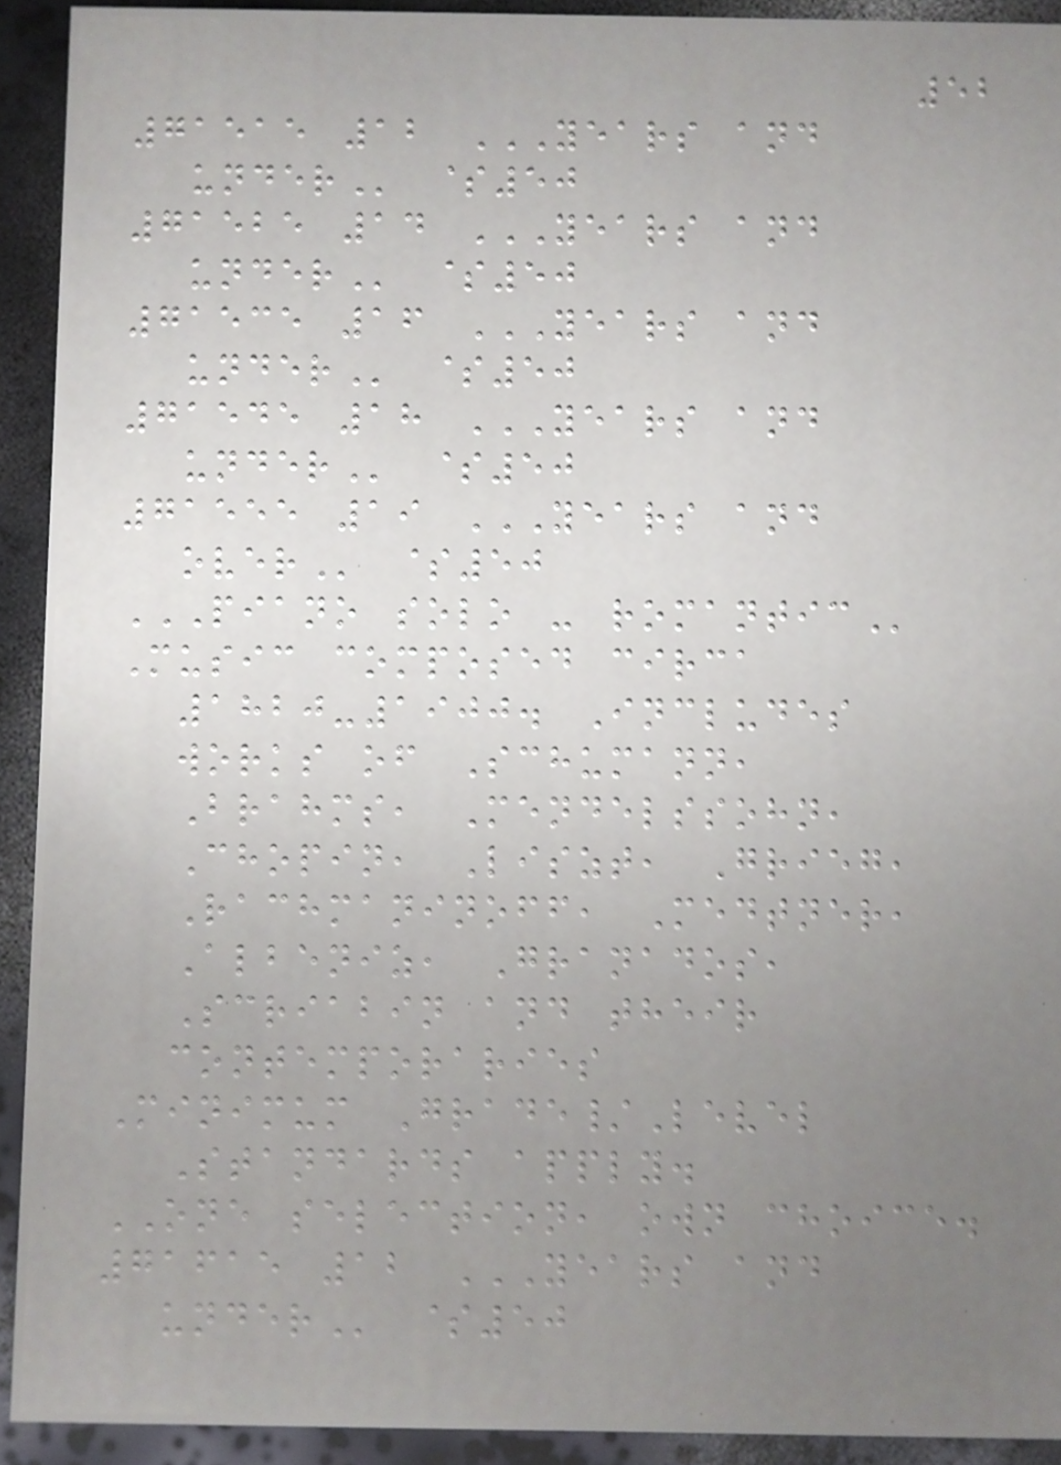52
71515 12 YEARS AND
UNDER $50
71525 14 YEARS AND
UNDER $50
71535 16 YEARS AND
UNDER $50
71545 18 YEARS AND
UNDER $50
71555 19 YEARS AND
OVER $50
PIANO SOLO - ROMANTIC
Music composed circa
1820-1900. Includes
works of Schumann,
Brahms, Mendelssohn,
Chopin, Liszt, Grieg,
Rachmaninoff, Medtner,
Albeniz, Granados,
Scriabin and their
contemporaries
Minimum Grade/Level
Standards apply.
ONE selection, own choice.
71615 12 YEARS AND
UNDER $50
